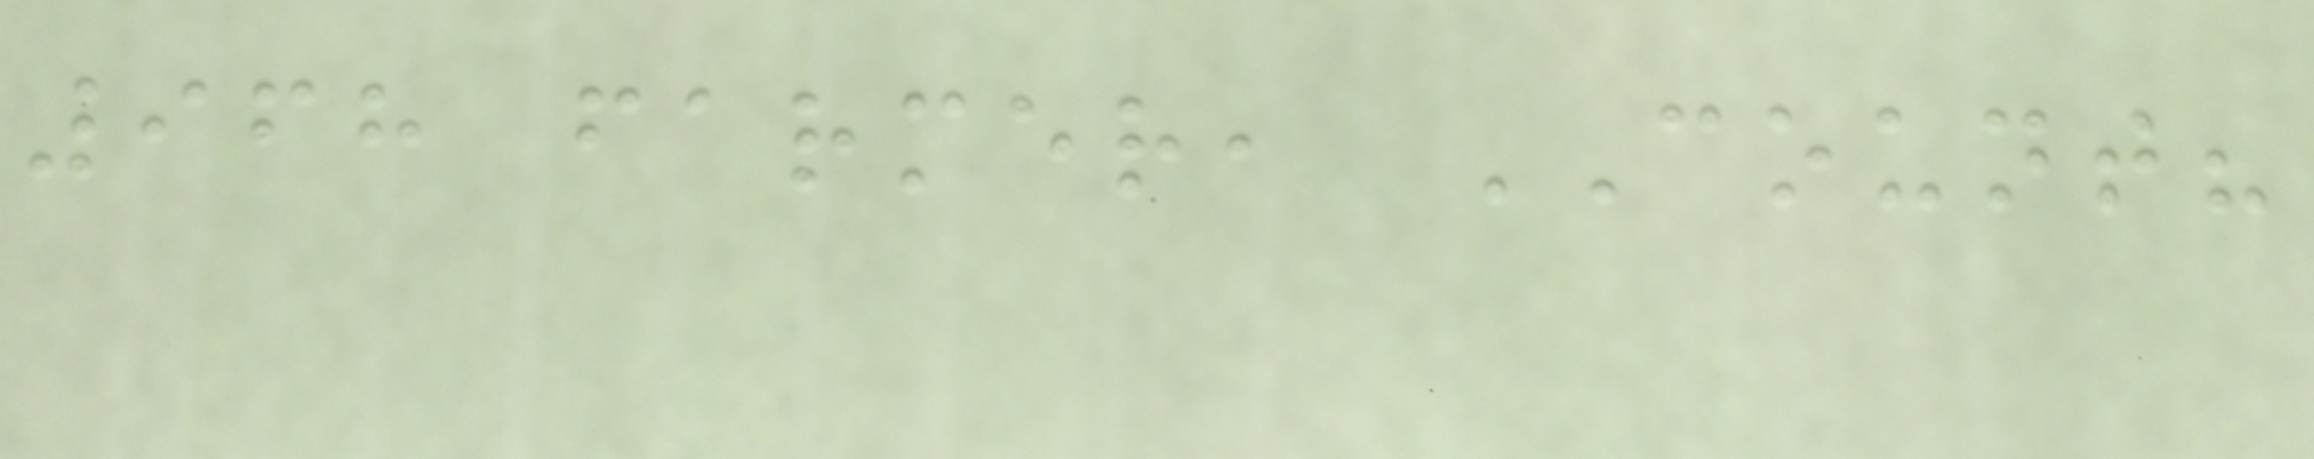968 farmer, COUNT?
